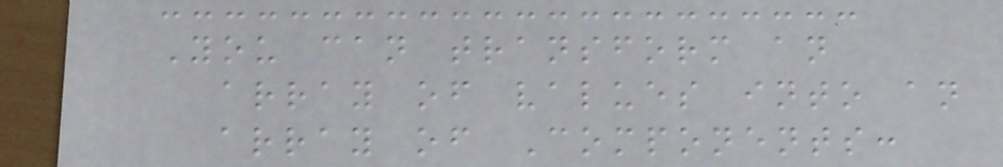You can transform an
array of values into an
array of Components:
